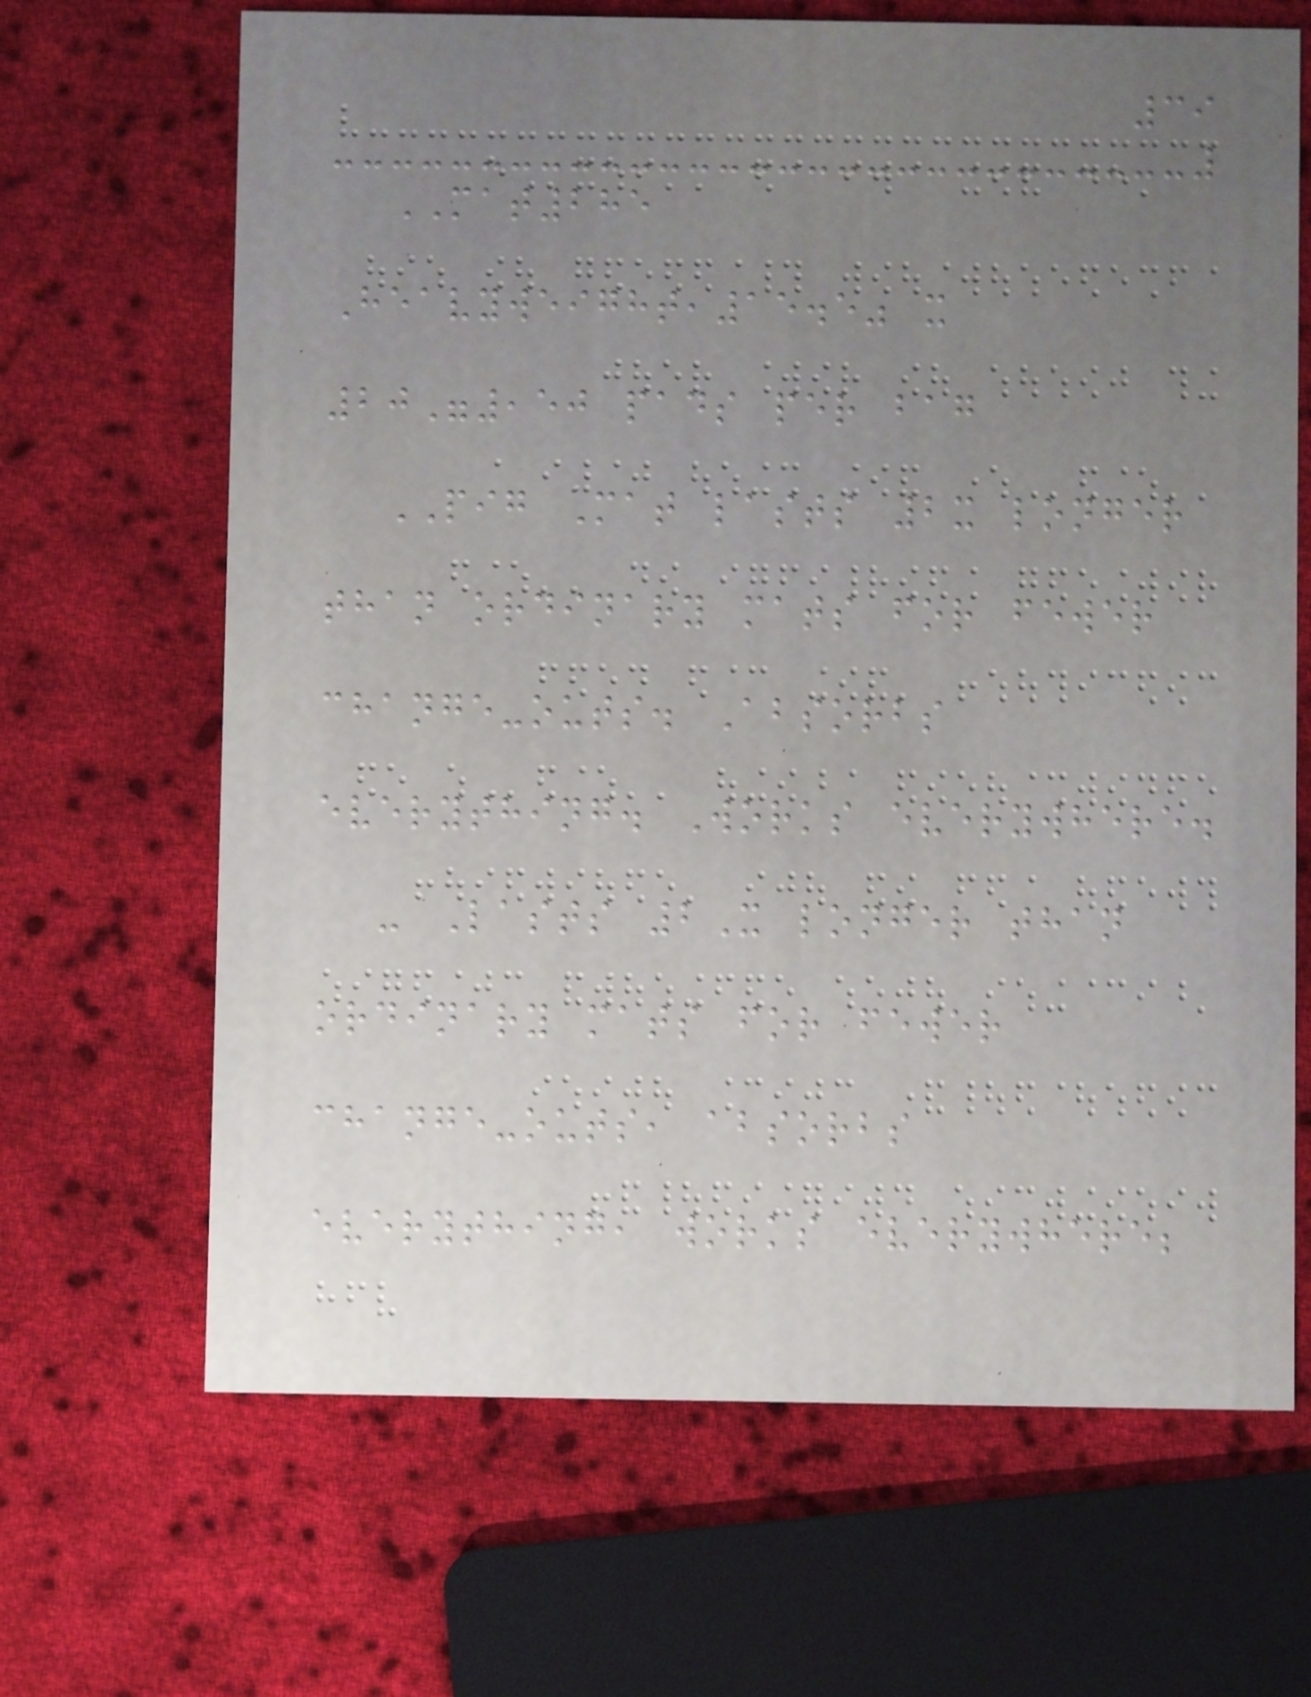39
MAT285
Heavyweight,15.5" x
20",50 pads per bag
PIG Mat lasts 2x longer
than ordinary mats for fewer
change-outs. Absorbs
everything. Works everywhere.
- Lasts 2X longer than
ordinary mats for fewer
change-outs, absorbs
everything, works everywhere;
